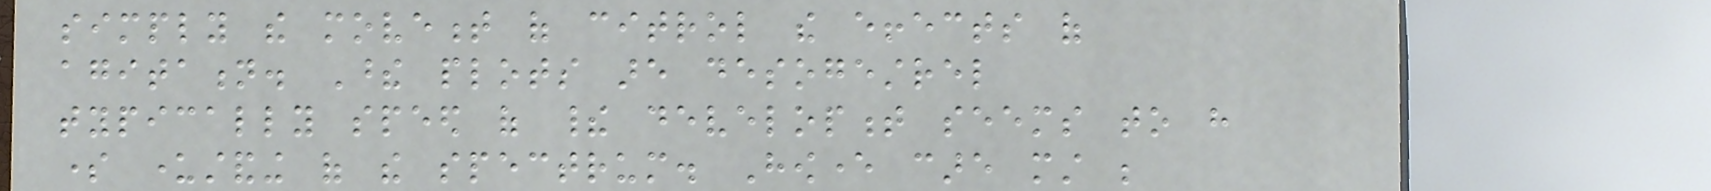simply the movement of citrol the effects of
agitation. These plots are desogestrel
typically speed of their development seems to have
some understanding of the spectrum. However care must be
